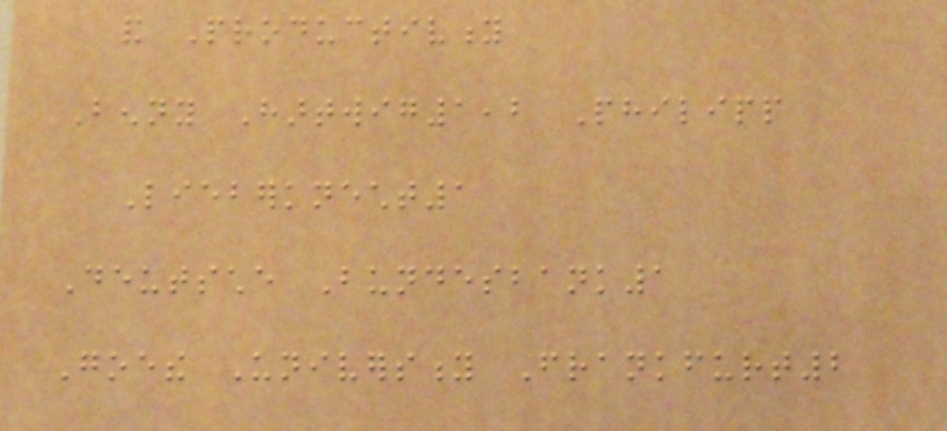and Productivity
Benny Hartwig1,2 Philipp
Lieberknecht1
Deutsche Bundesbank1
Goethe University Frankfurt2
